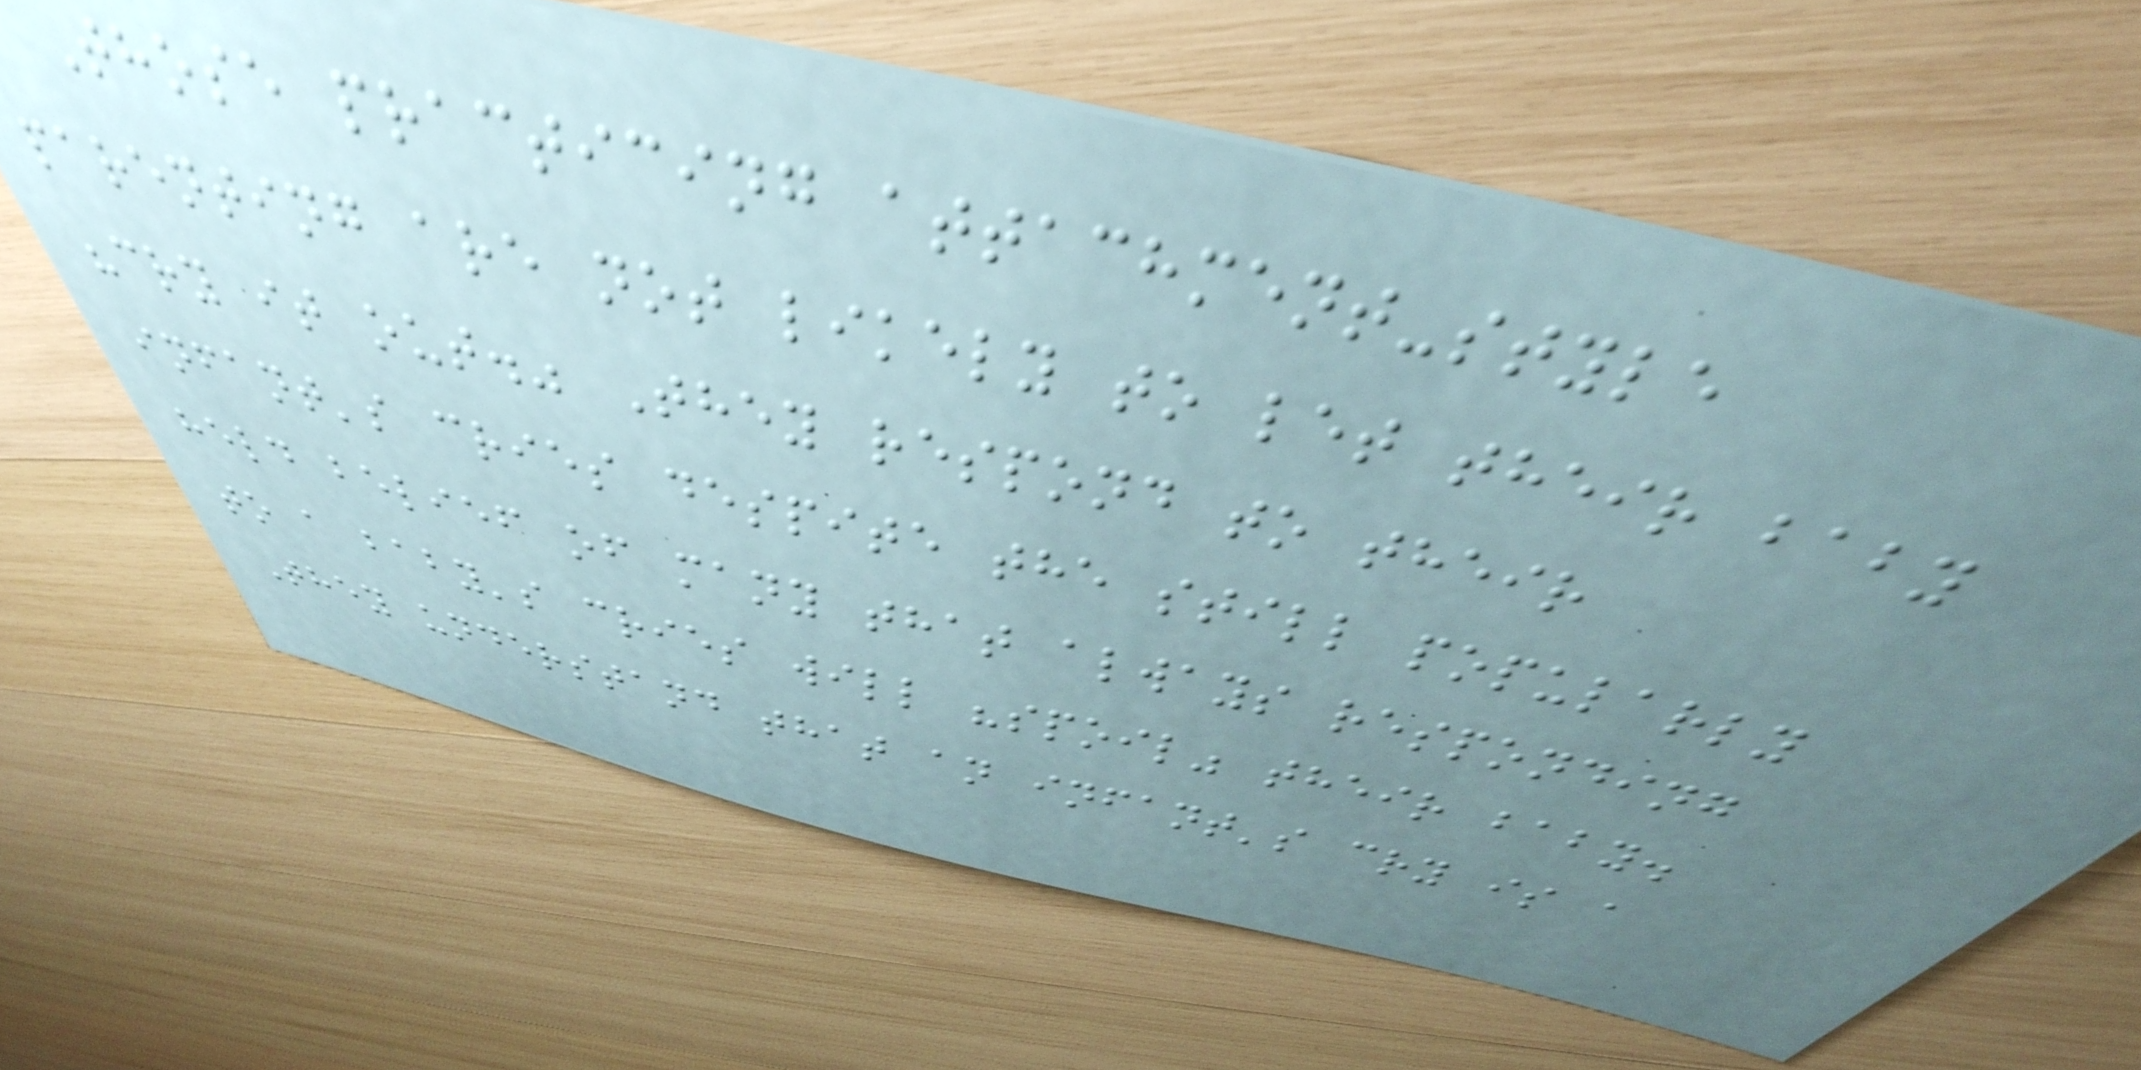Those practicing attachment-style
parenting are not likely to let their baby
"cry it out." They respond to their
infant's cries despite the still popularly
held belief of many that always responding
to a baby's cries will "spoil" their baby.
They understand that an infant's cry is a
